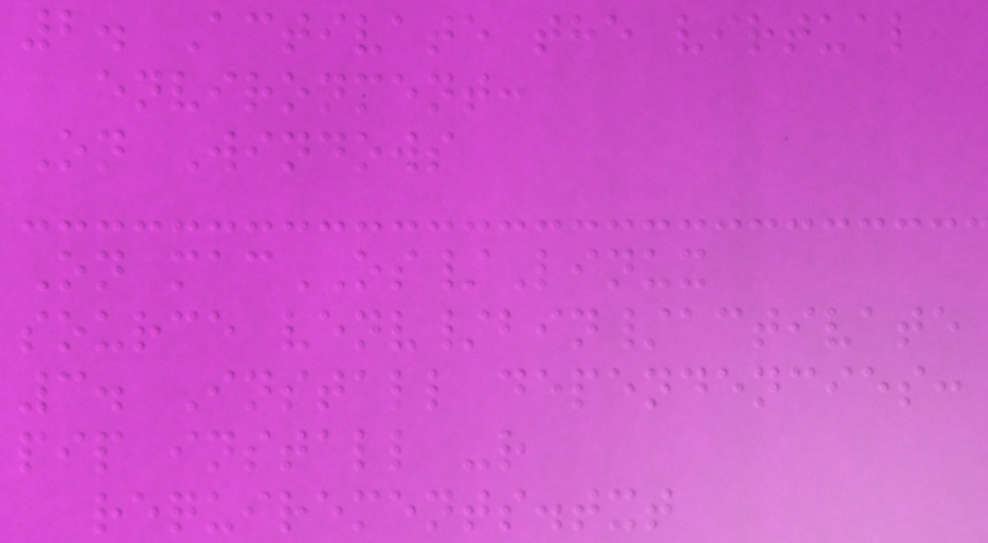2. Activate the virtual
environment:
On Windows
On macOS/Linux
source venv/bin/activate
3. Install dependencies:
pip install -r
requirements.txt
